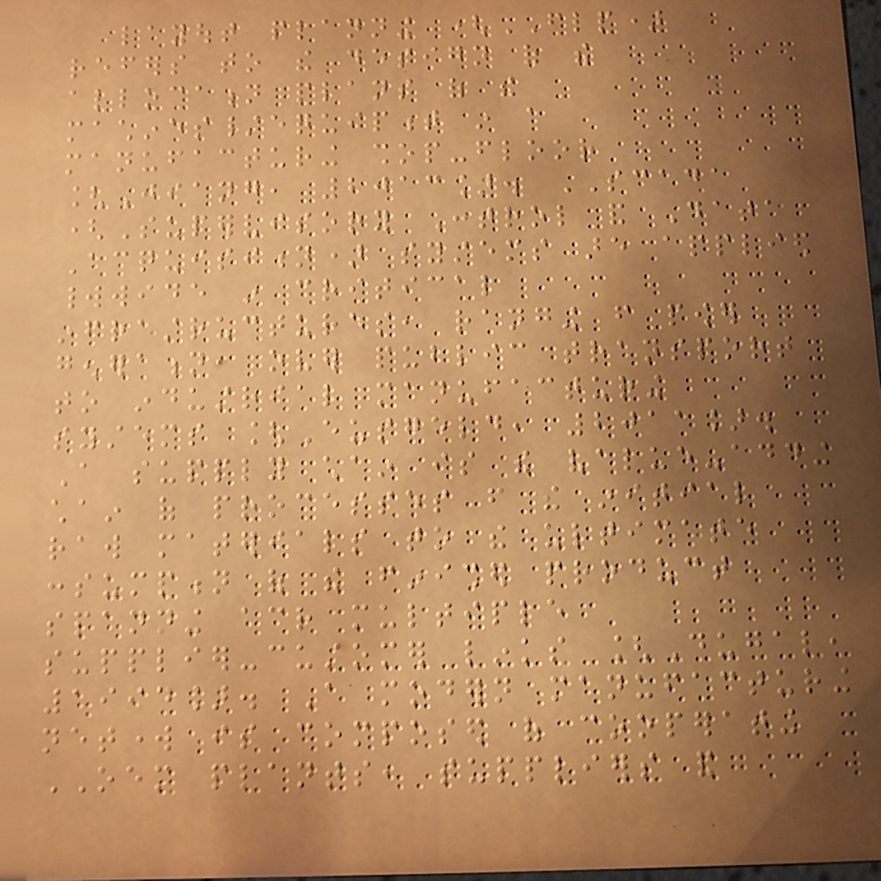layout planning (FLP)
refers to the design of the
allocation plans of the
machines/equipment in a
manufacturing shop-floor
[Jiang, 2013]. SCADA
(Supervisory Control and Data
Acquisition) systems are applied
worldwide in critical
infrastructures, ranging from power
generation, over public transport
to industrial manufacturing
systems [Eusgeld, 2011].
A supply chain is the value-adding
chain of processes from the initial
raw materials to the ultimate
consumption of the finished product
spanning across multiple
supplier-customer links [Dugal,
1994]. A modern manufacturing
network is composed of cooperating
OEM plants, suppliers and
